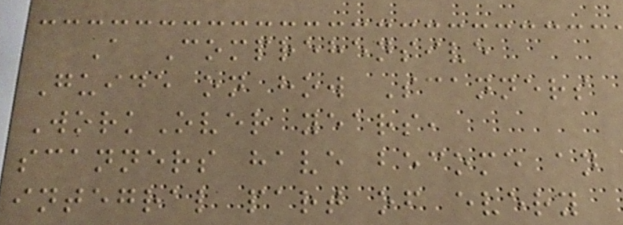A Comprehensive
Guide on how Scanners
WorkOver years,
scanners have become an
integral part of every
